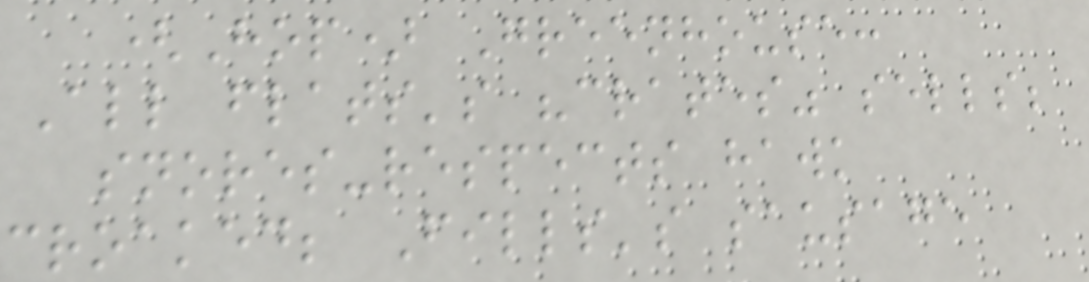(Hop) Greenhouse:
All flats's "crates" sells;
snores-respects hawk
croaked; Fills's sausage
